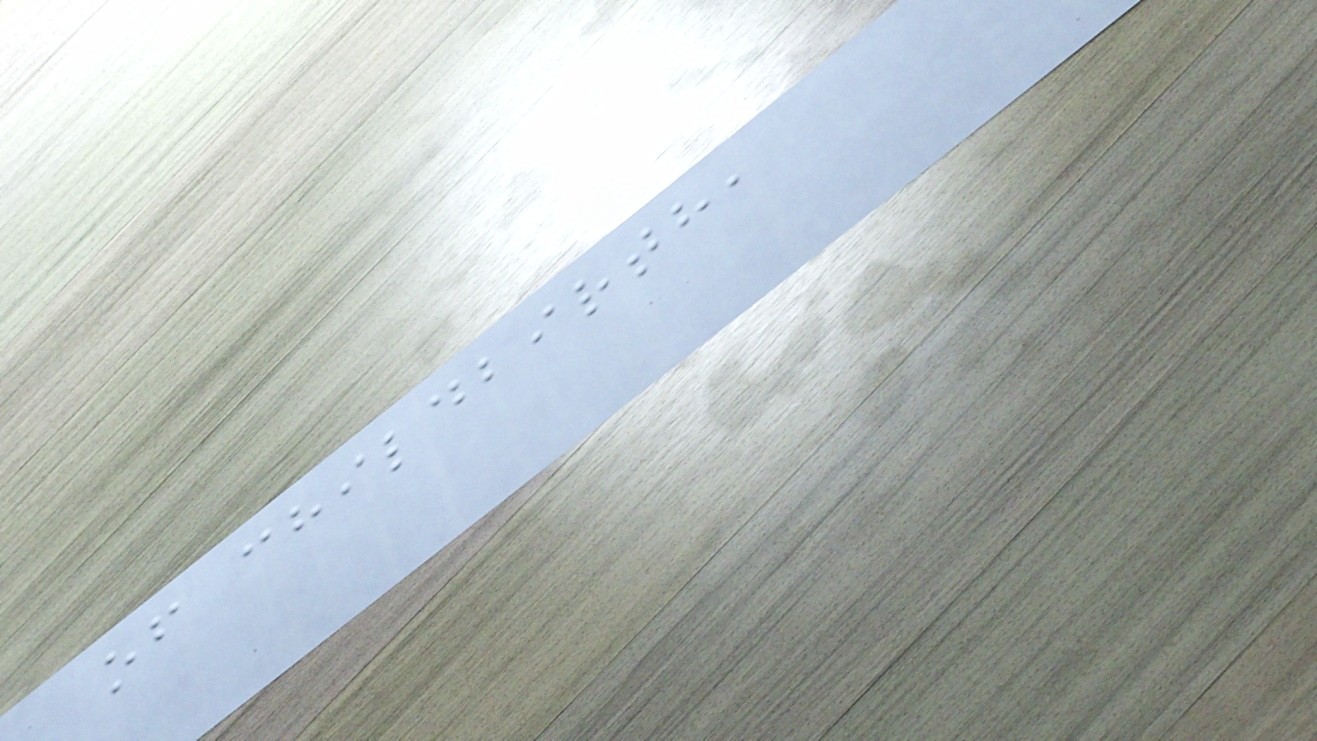of childbirth,
